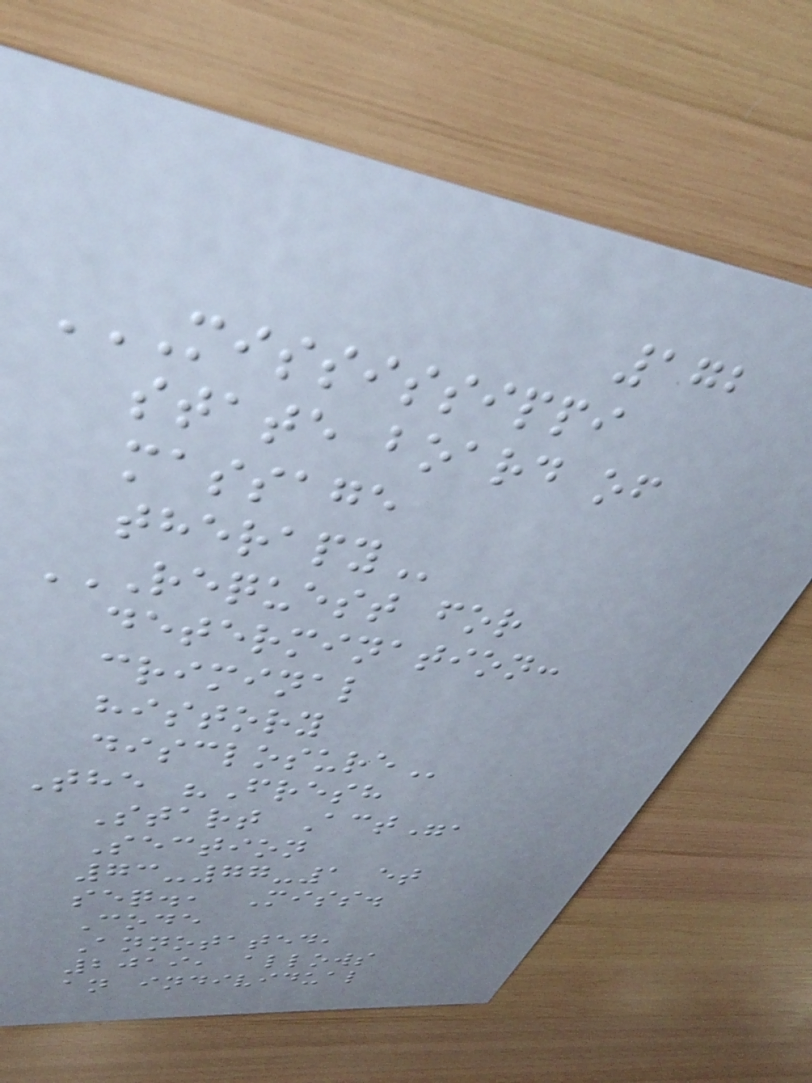172
MISSISSIPPI
STATE BOARD OF
MASSAGE
THERAPY
REQUEST FOR
DETERMINATION:
CRIMINAL
HISTORY
DISCLOSURE
The "Fresh
Start Act",
Section
73-77-1 et
seq., Miss.
Code
Annotated,
2019, allows
an individual
